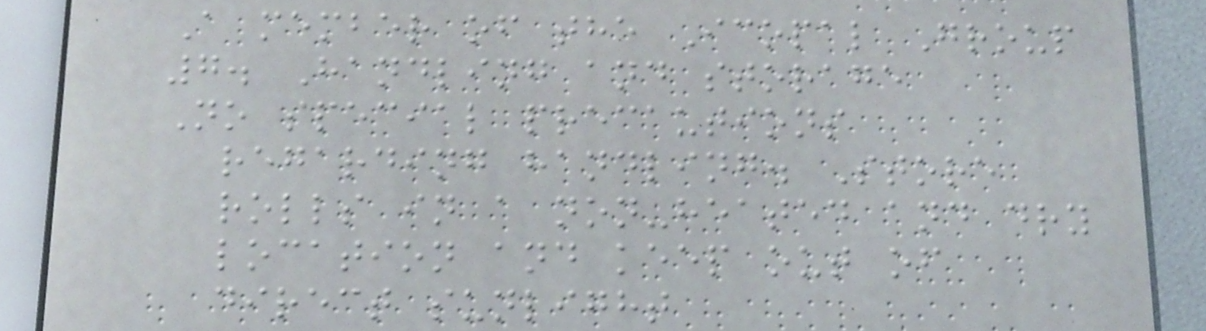A member of the Icopal Group
7. Handling and storage
No special precautions
regarding handling. Store
rolls in a non-heated and dry
location and keep out of
direct sunlight
